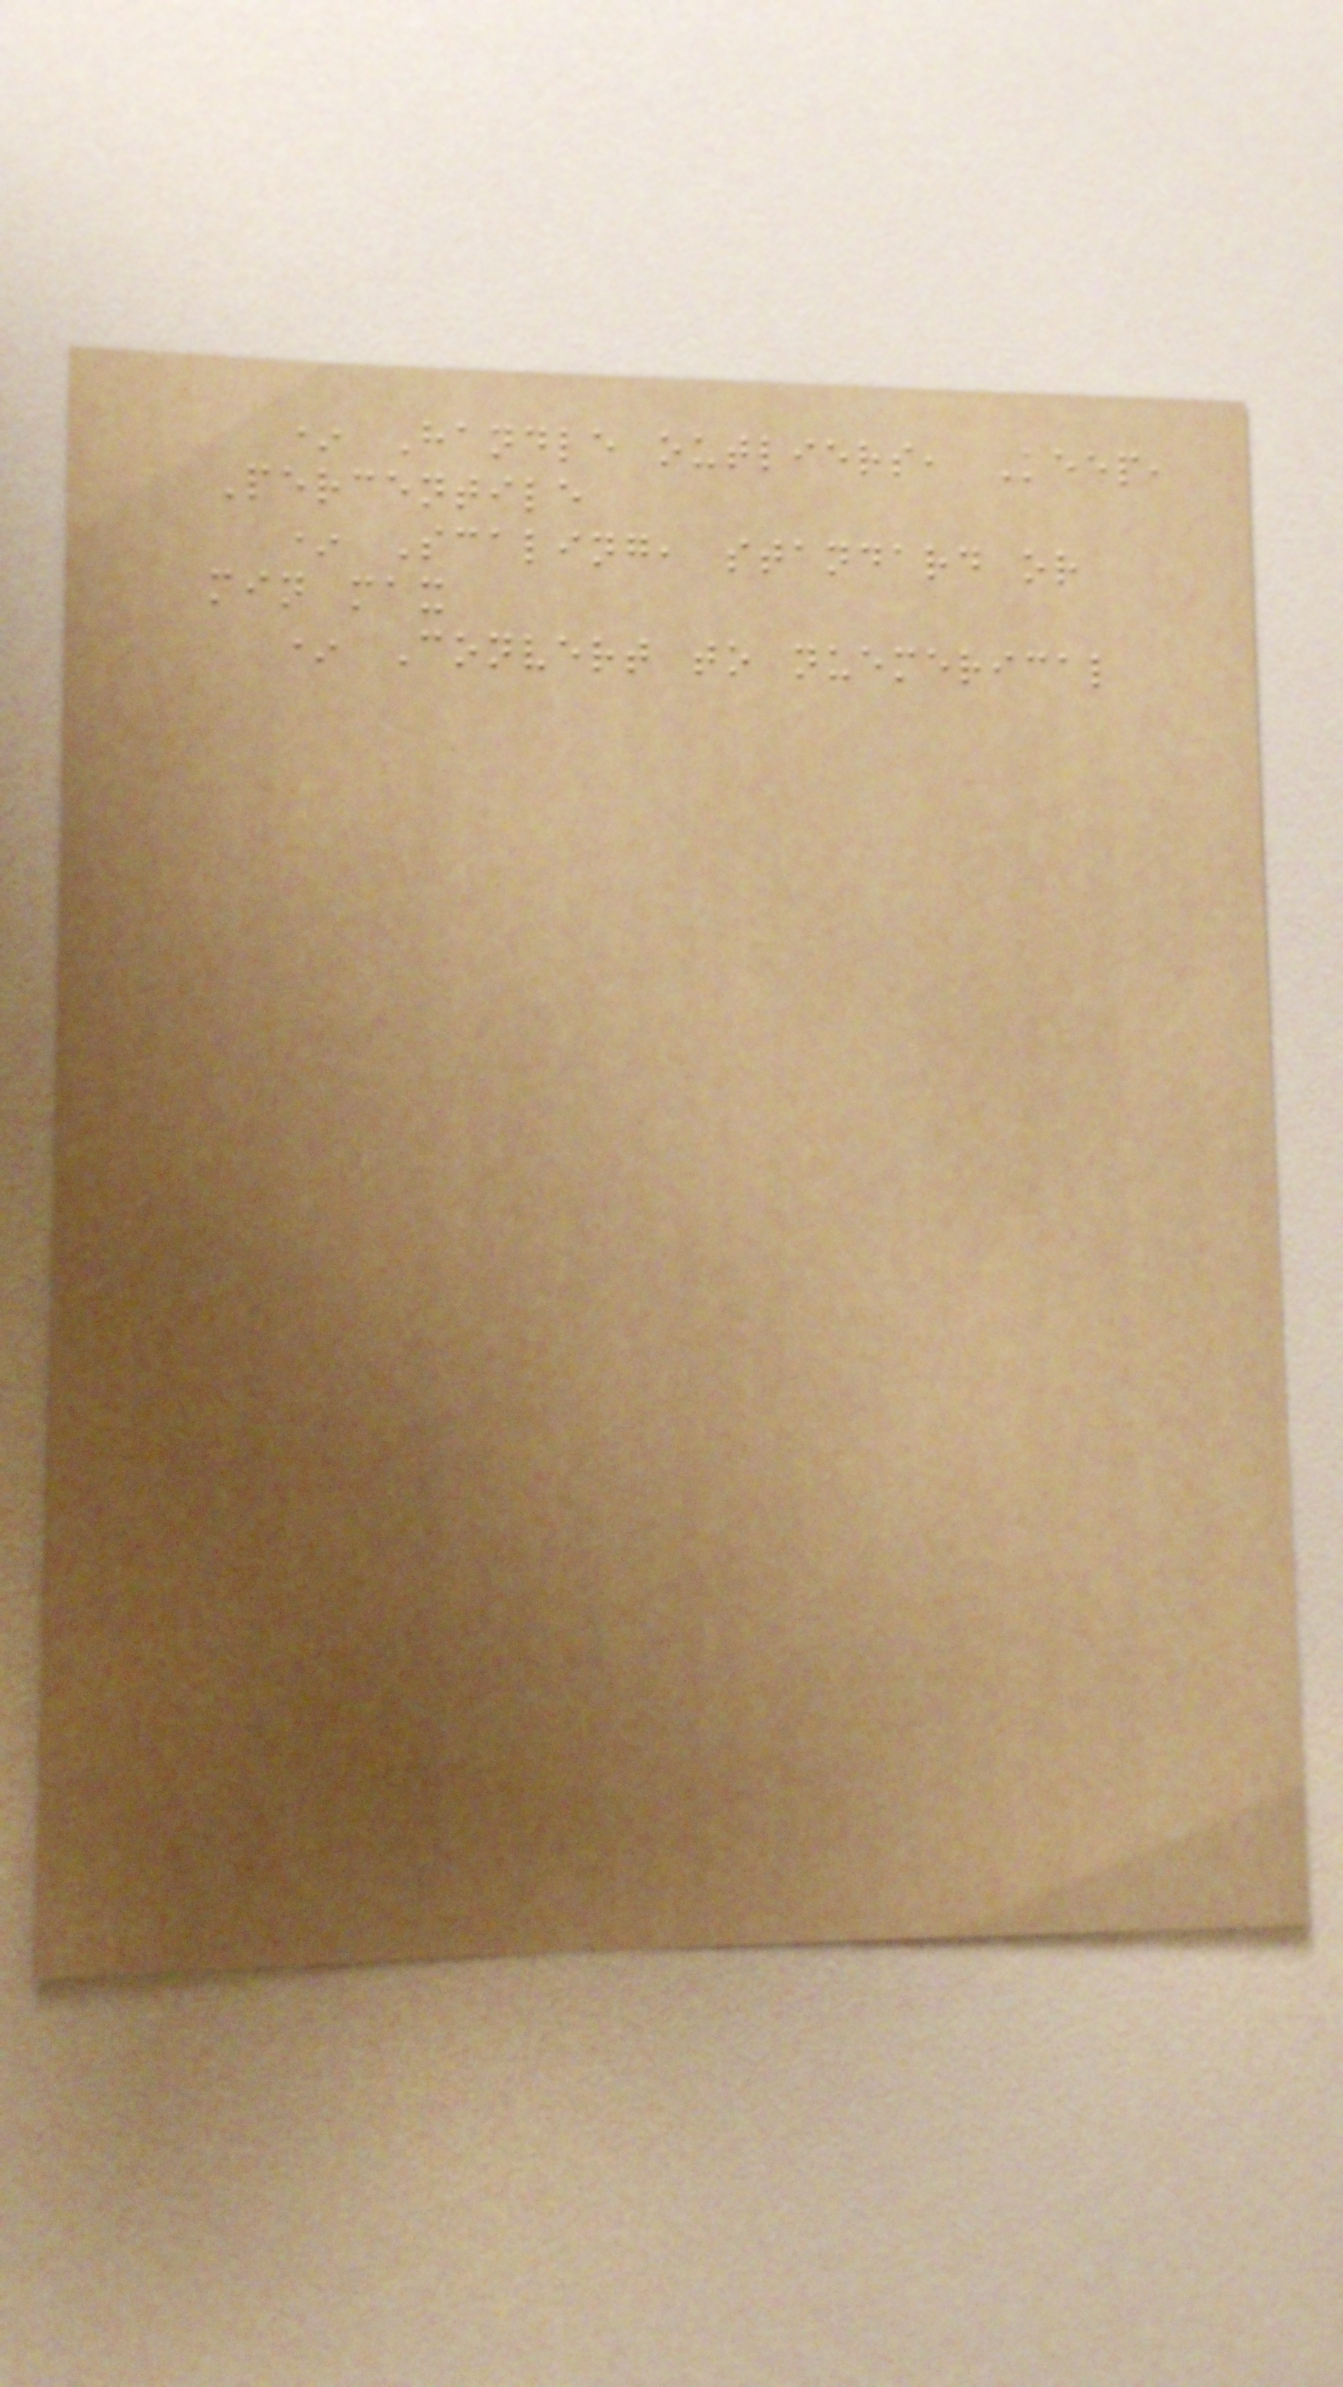* Handle outliers, Keep,
Percentile
* Scaling, standard or
min max
* Convert to nuemerical
